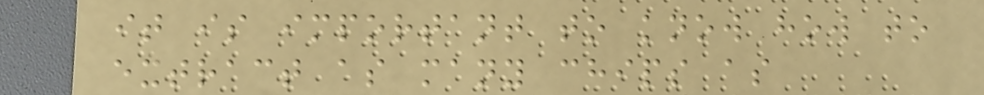it is important to know how to
extract as many chips as
